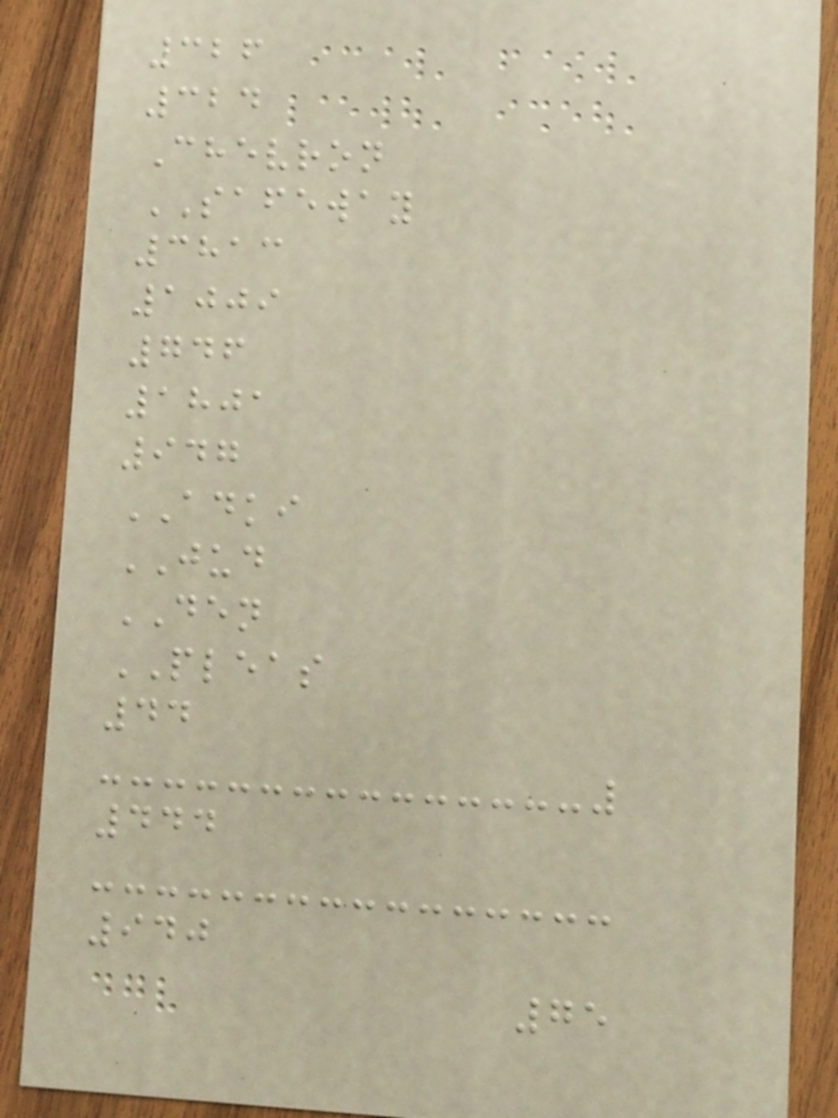326
324
Chevron
SAFEWAY
3813
1009
746
1801
947
ADKI
JUD
DEN
PLEAS
44
444
940
75
